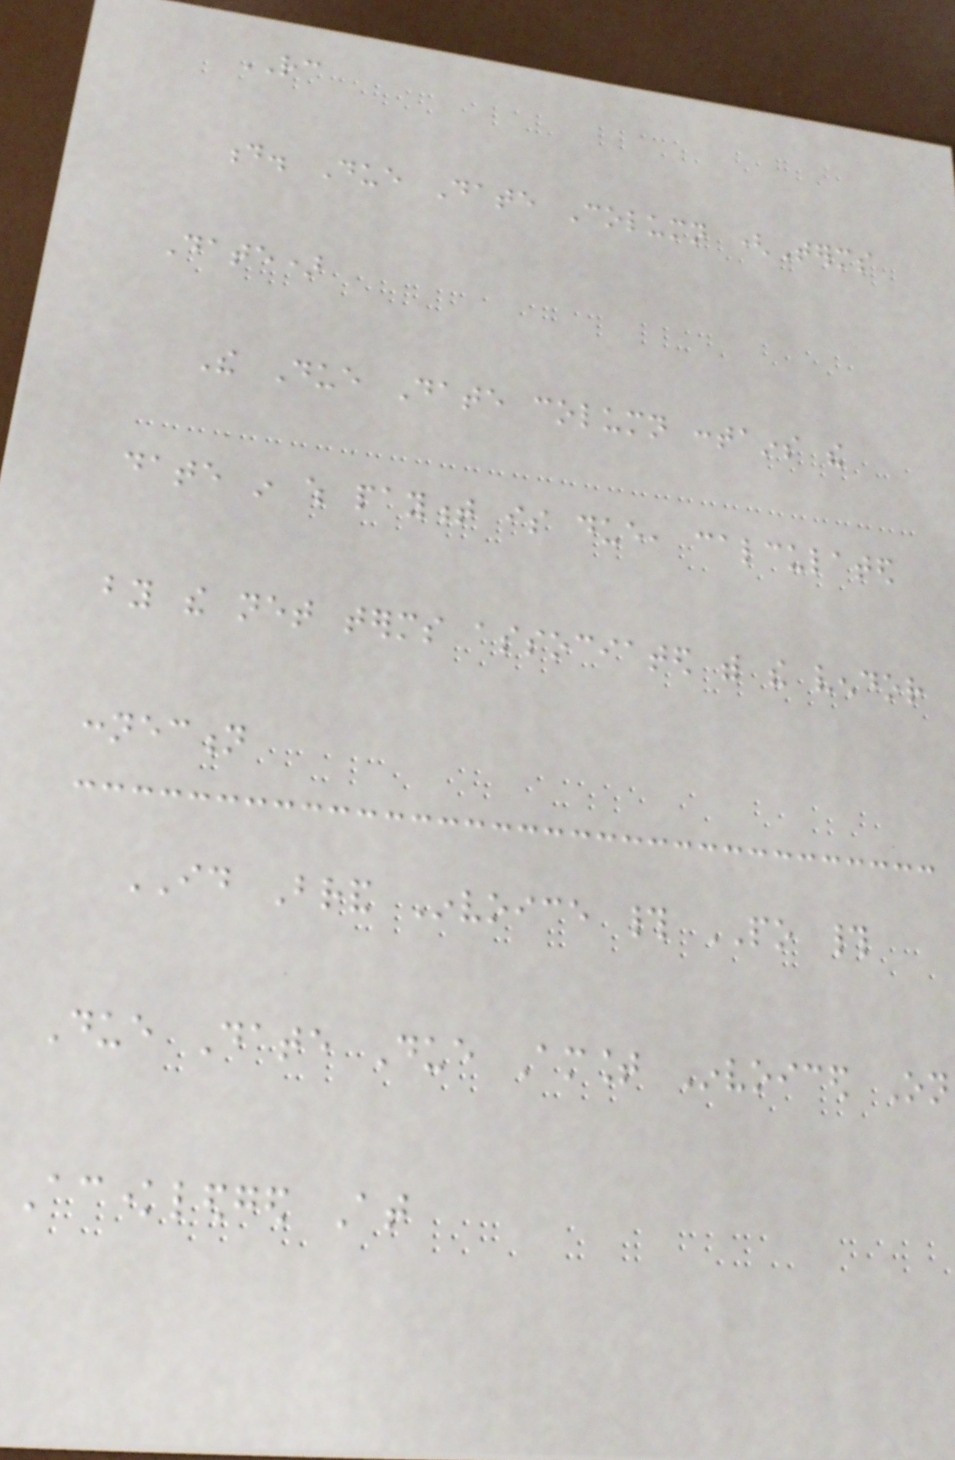RC
d. Due Date Column (Terms
Date)
The Due Date column contains the
date in which payment is due, calculated
by the net terms associated with the vendor
connection
ID Brand Invoice # PO #
Due Date Due Amount Invoiced On
Acknowledged At
